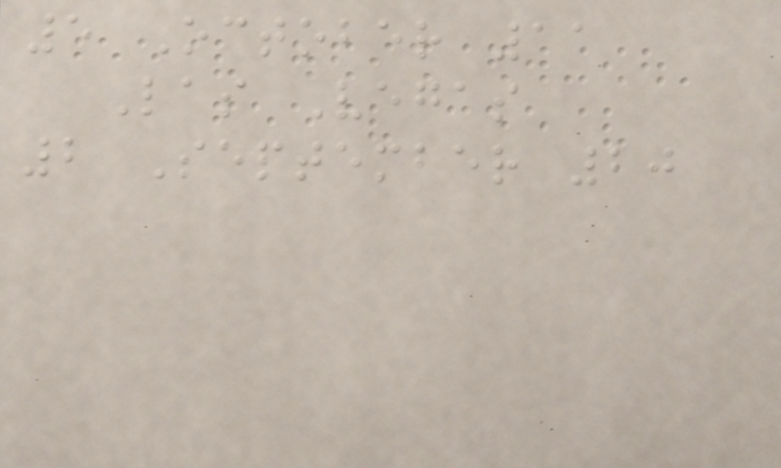5 October 11
Las Vegas
2 September 20
